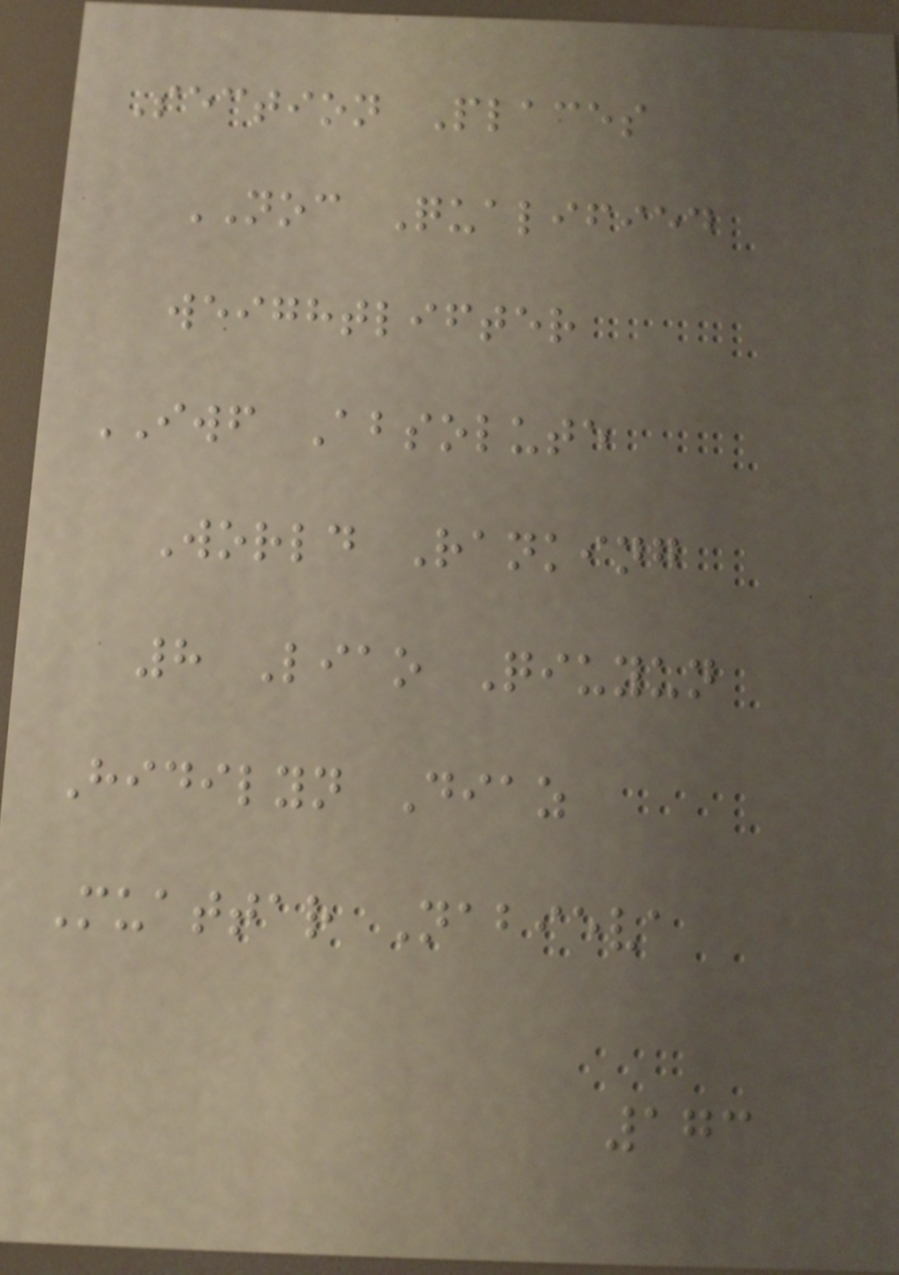Section Places
NOC Qualified
weightlifter
IWF Absolute
World Ranking
8 Liao Qiuyun
Hidilyn Diaz
Muattar Nabieva
173
